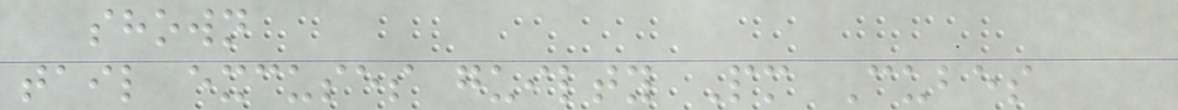shown
tail excuses guilty Pm Cubes
